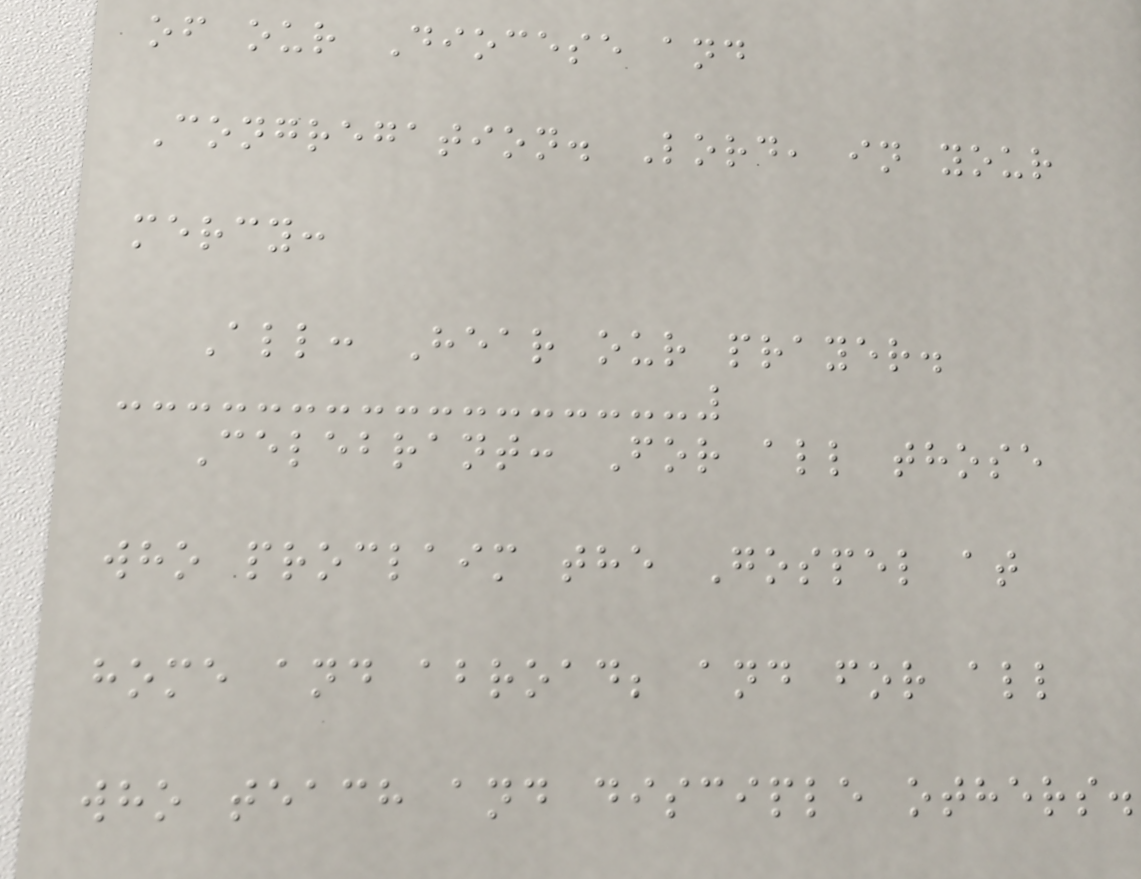of our Diocese and
Congregation. Lord, in your
mercy:
All: Hear our prayer.
Celebrant: For all those
who proclaim the Gospel at
home and abroad; and for all
who teach and disciple others.
